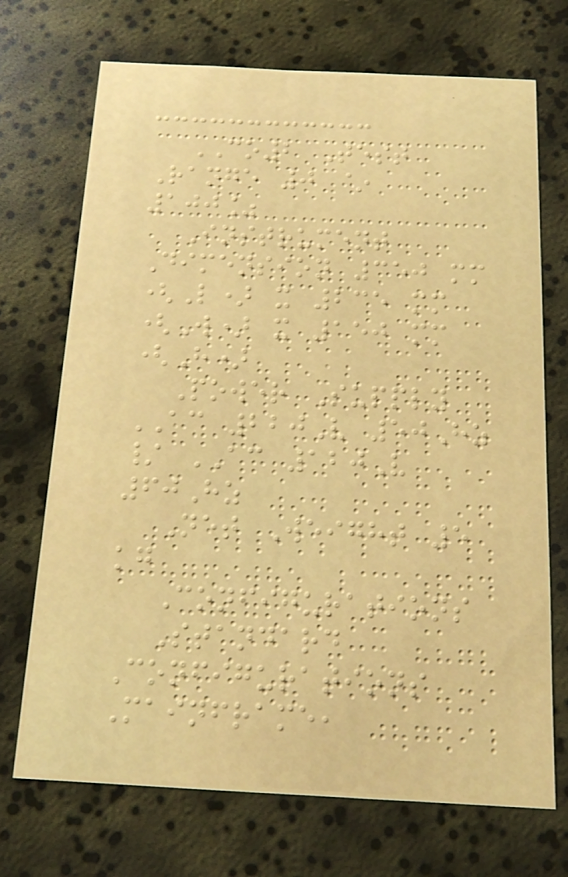CO2 Test
Range 0 ~
100%
Instrument
Dimension 350 mm
(L) x 235 mm
(W) x 150 mm
(H)
Power Supply
AC 220V 50Hz
/ AC 120V
60Hz
Net Weight 5
kg
Configurations
Standard
Configurations
Mainframe,
